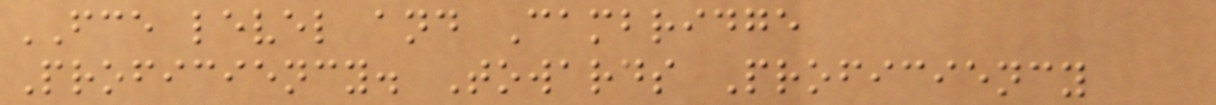FCE level and Cambridge
Proficiency. Towards Proficiency
